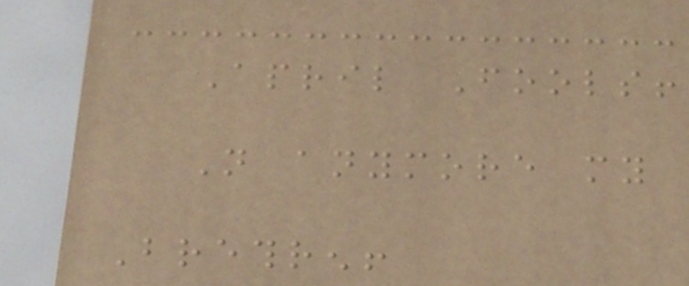April Fools!
Not anymore my
Brethren!
